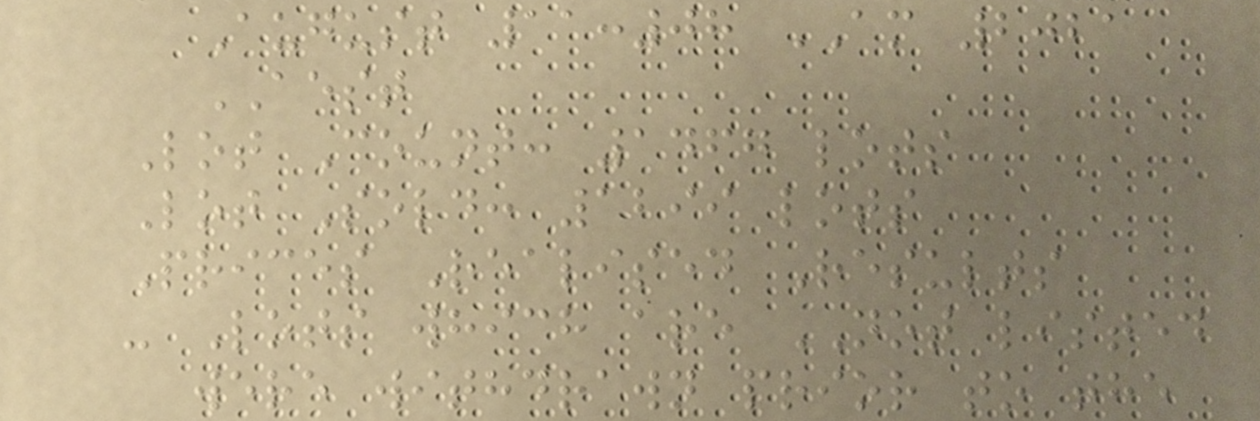August 11:08 AM 2021
AEST
Lot Count: 1467 lots
Lot Sold: 1299 lots
Prices Realised Results
- Lots which are NOT listed
were withdrawn prior to the
